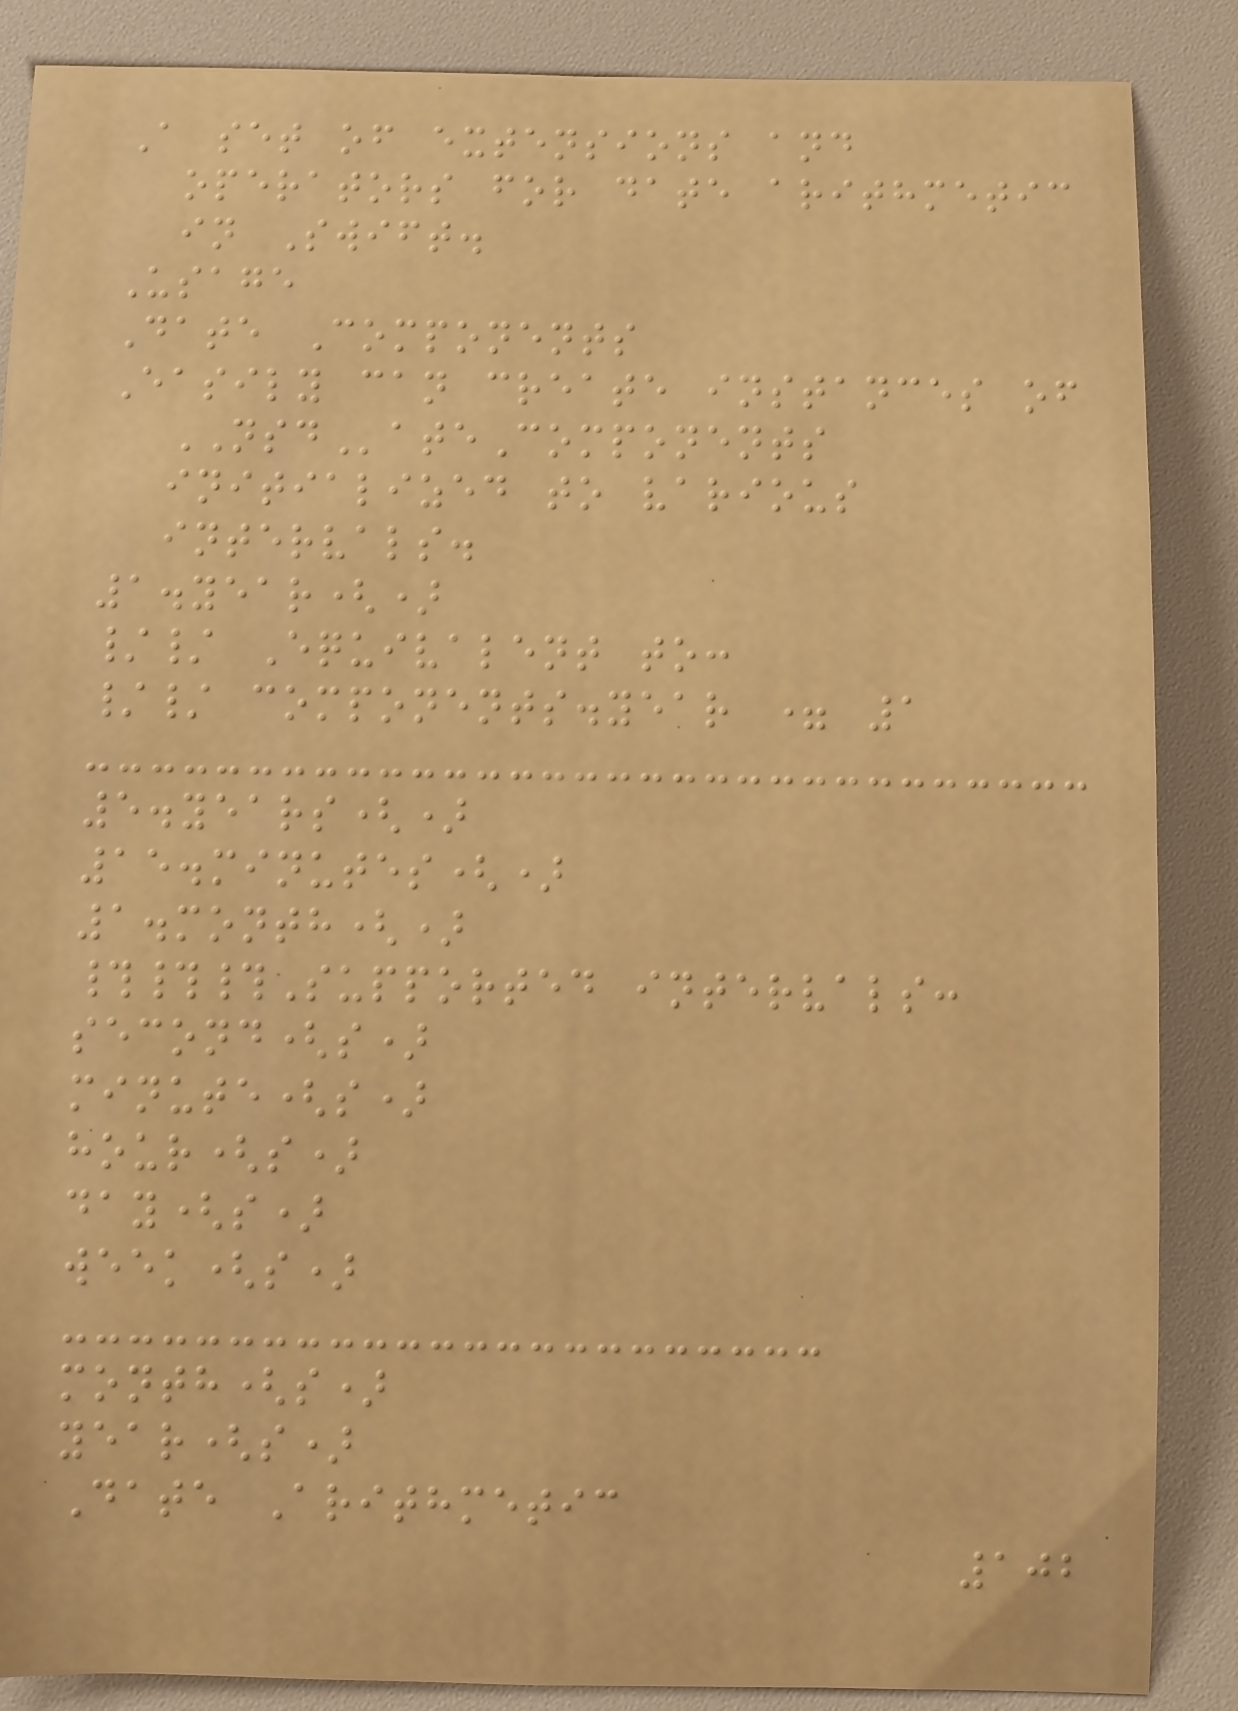A set of extensions and
operators for date arithmetic
in Swift.
Usage
Date Components
Easily can create instances of
NSDateComponents
initialized to various
intervals.
1.year()
// Equivalent to:
// components.year = 1
5.years()
15.minutes()
1.month()
###Supported intervals:
second(s)
minute(s)
hour(s)
day(s)
week(s)
month(s)
year(s)
Date Arithmetic
102
